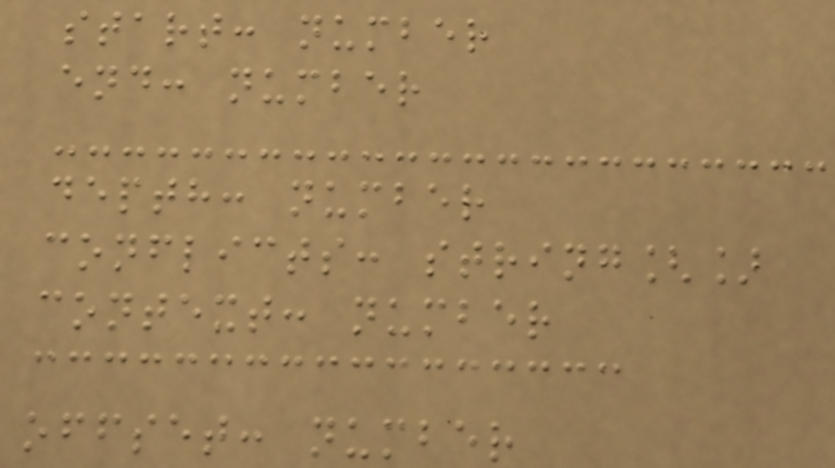start: number
end: number
depth: number
conflicts: string[]
context: number
offset: number
